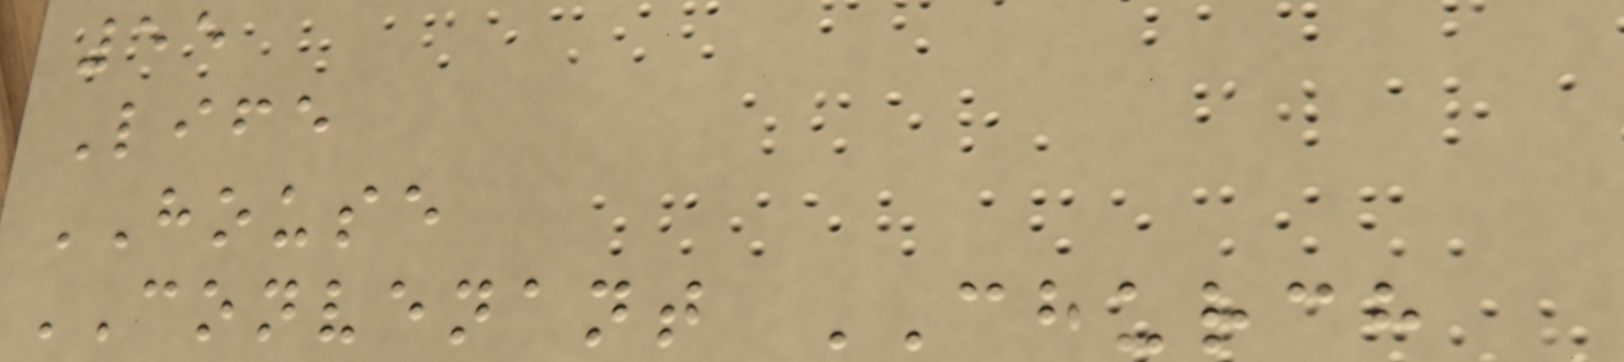55
Life
HOUSE
CONVENANT CHURCH
